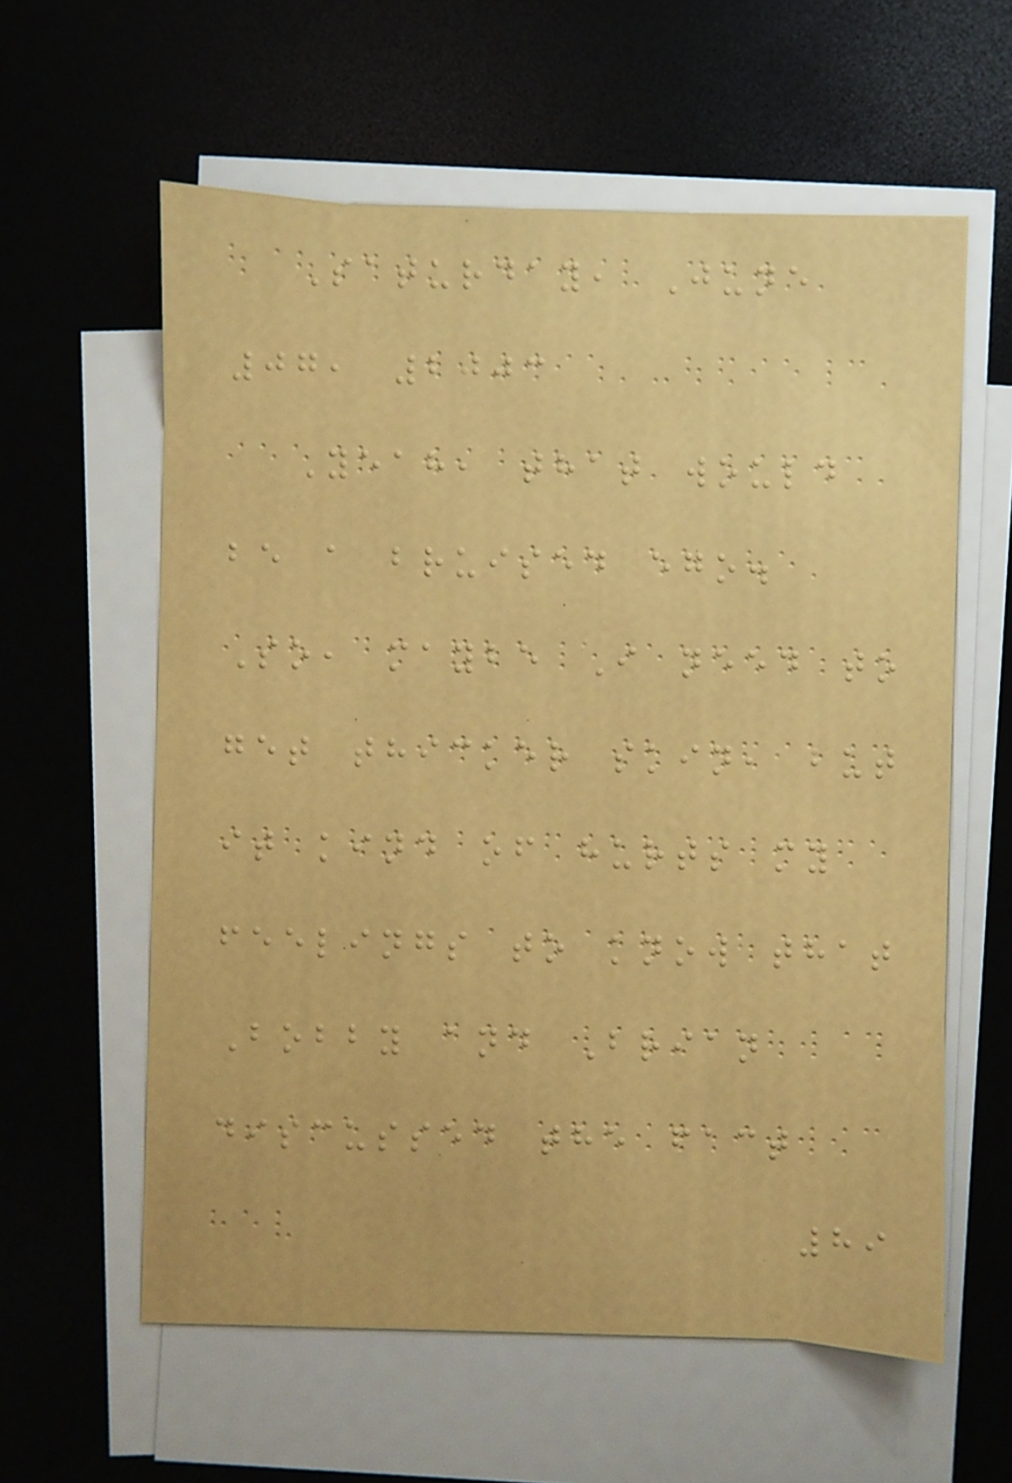Saturday, June
07, 2003
Yeah, that would
be a bruised ego.
So, maybe I need to
get thicker skin, but
it kind of hurts my
feelings to know that
Bobby and Brian
discussed the fact
89
